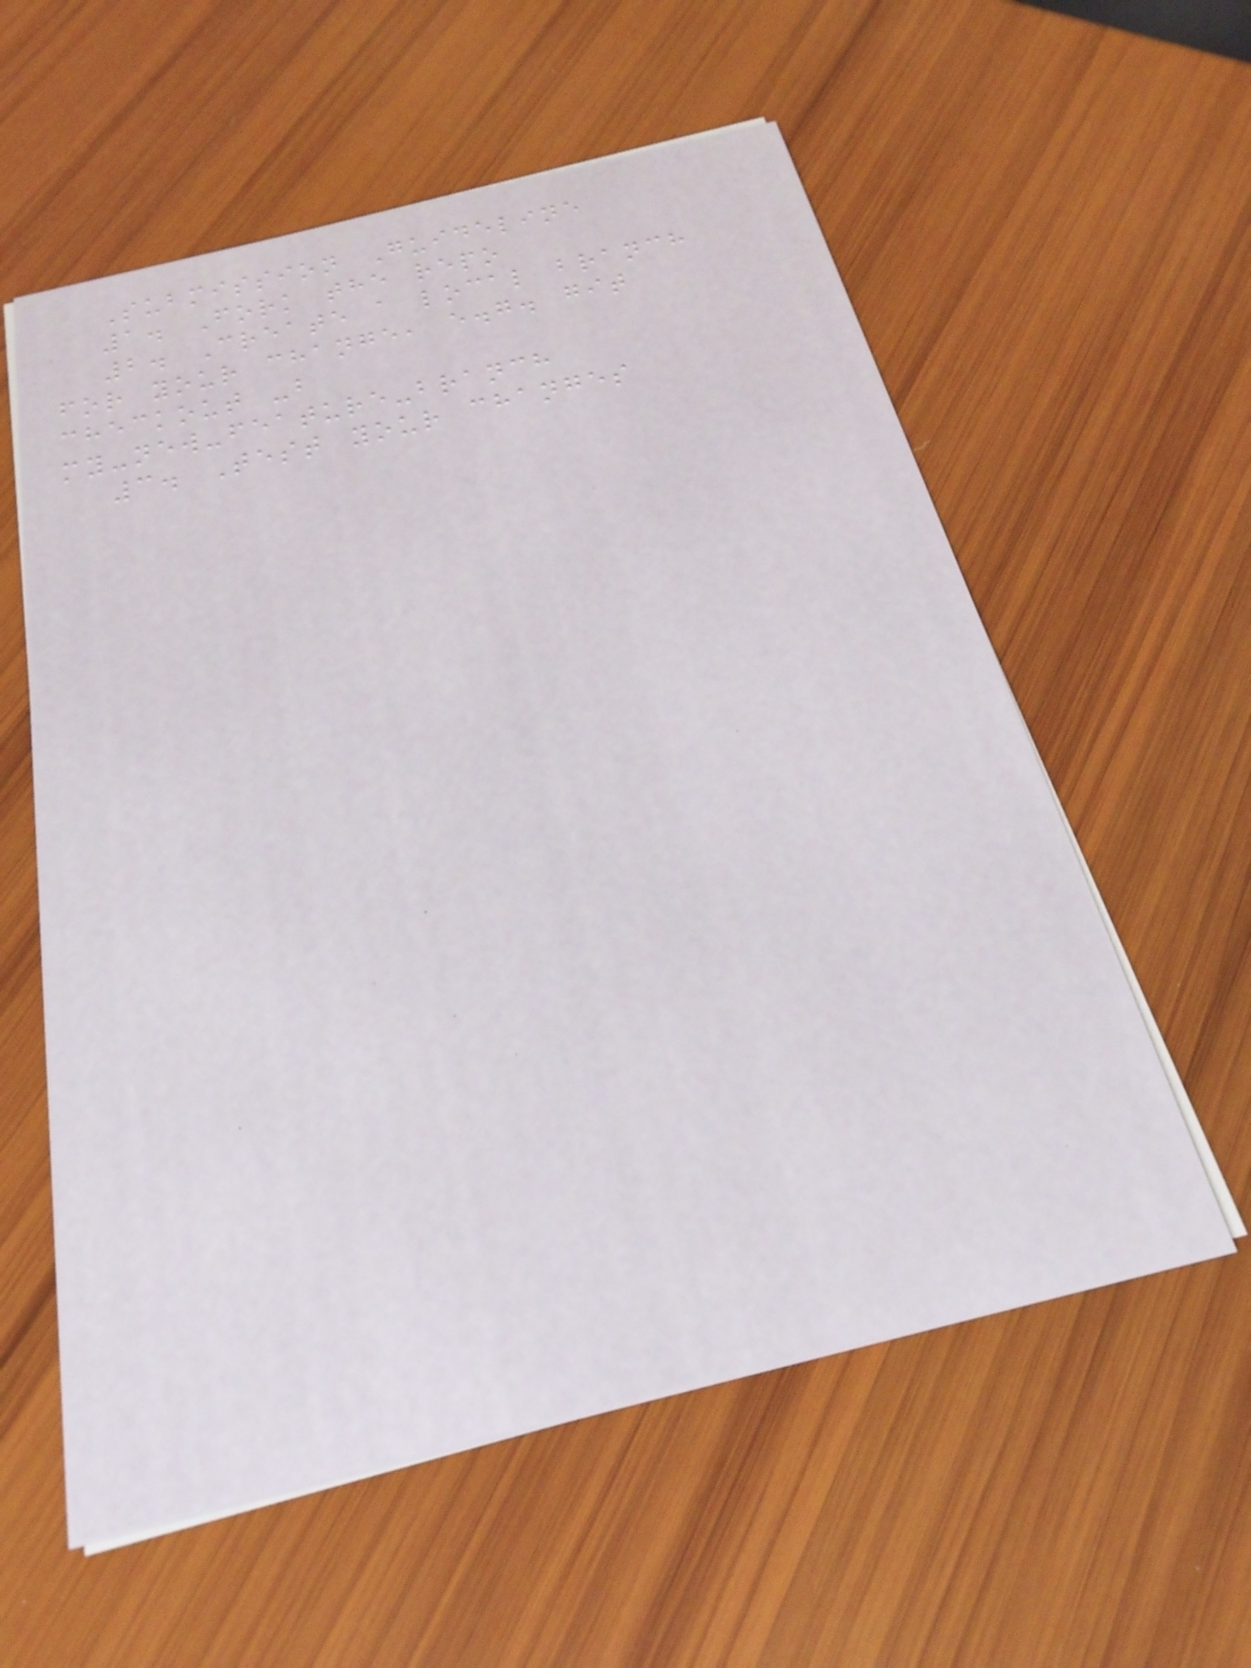Submission Guideline
1. Fork the repo
2. Create a local branch
for your change, e.g. git
checkout -b
my-new-feature-branch
3. Test your changes
